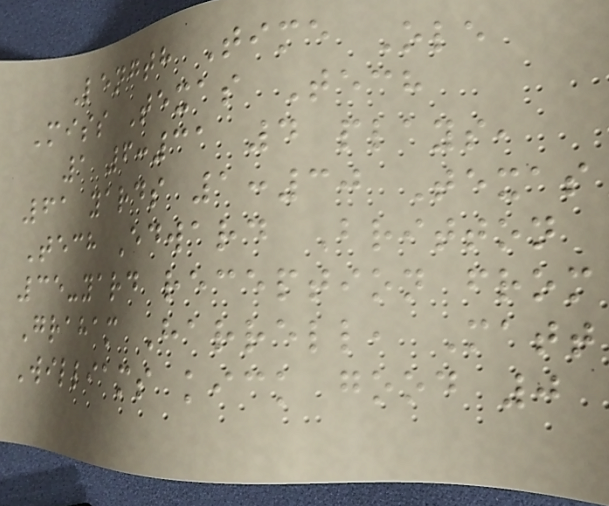Length Time Ole
Miss Texas Tech
1 6:31 4 plays,
61 yards 1:30 Texas
Tech Edward Britton
35-yard reception from
Graham Harrell, Matt
Williams kick good 0
